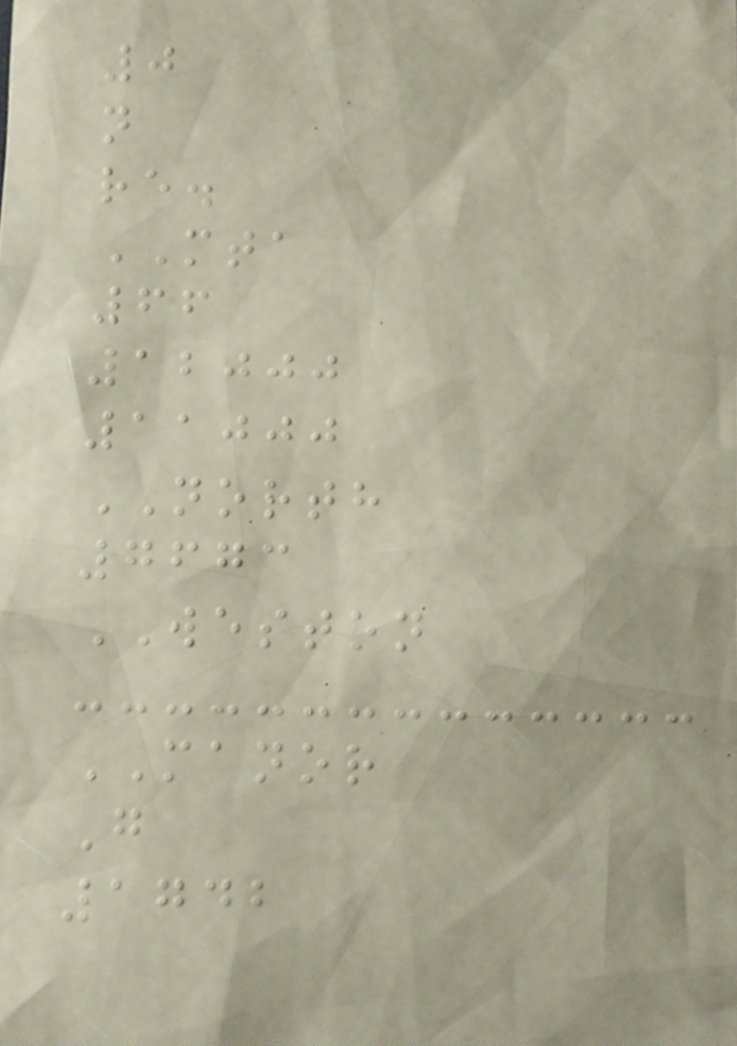0
n
re.
MTA
66
12000
11000
NORTH
7673
WESTON
MANOR
G
1742
